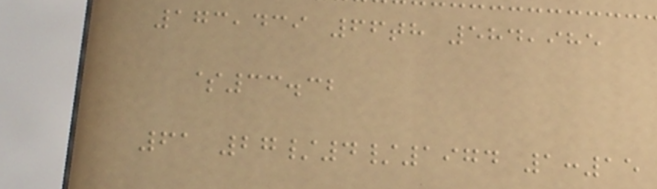173,439 66th 584,985
$33.32
61 27/4/1974 1:15
